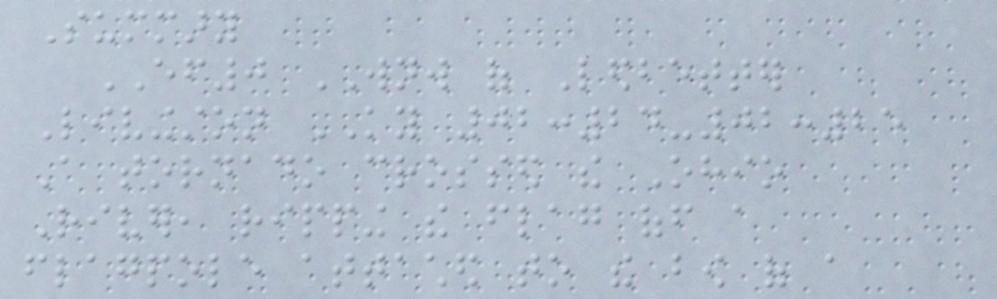Summary
EF0 WNW of Ledbetter
Livingston KY 02:24-02:25
A tornado crossed the Ohio
River, ripping the flag off a
flagpole attached to the bow of a
